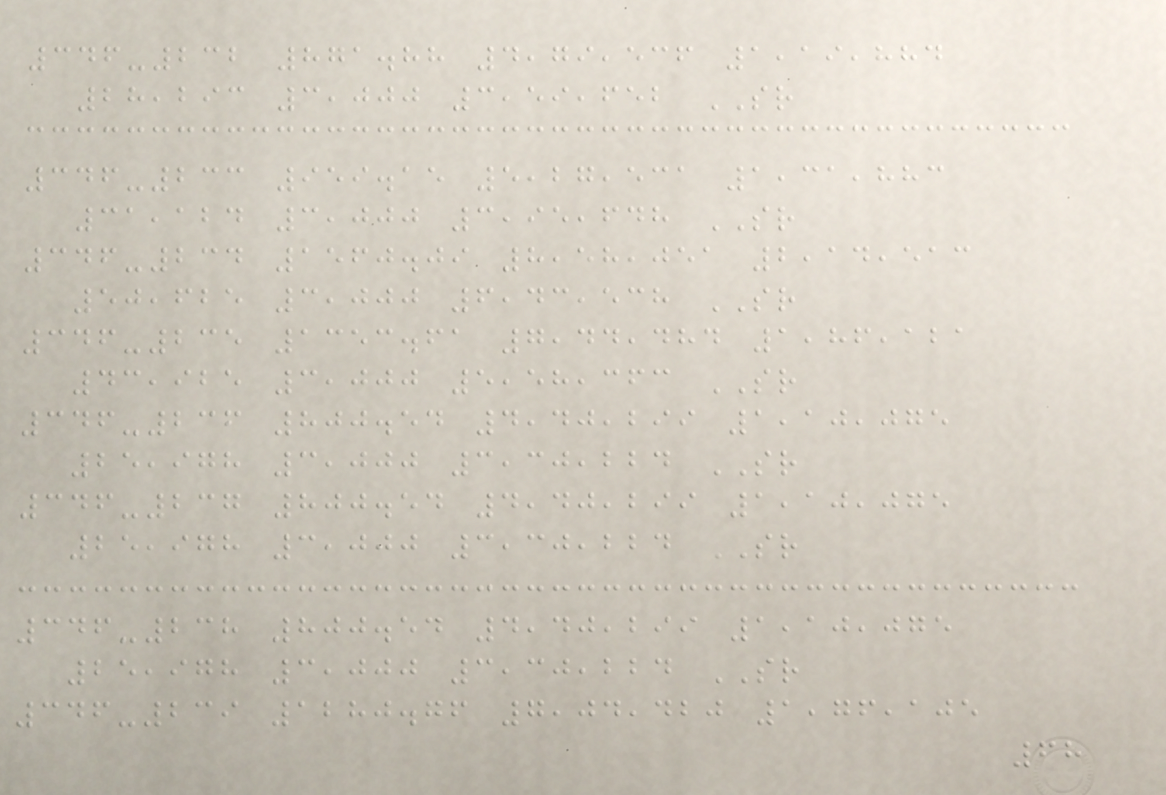346-232 871.88 4,79,536 1,19,884
28,293 3,000 3,59,652 SR
346-233 959.15 5,27,531 1,31,883
31,124 3,000 3,95,648 SR
346-234 1560.09 8,58,051 2,14,513
50,625 3,000 6,43,538 SR
346-235 1353.61 7,44,484 1,86,121
43,925 3,000 5,58,363 SR
346-236 800.54 4,40,299 1,10,075
25,978 3,000 3,30,224 SR
346-237 800.54 4,40,299 1,10,075
25,978 3,000 3,30,224 SR
346-238 800.54 4,40,299 1,10,075
25,978 3,000 3,30,224 SR
346-239 1280.76 7,04,420 1,76,105
68
